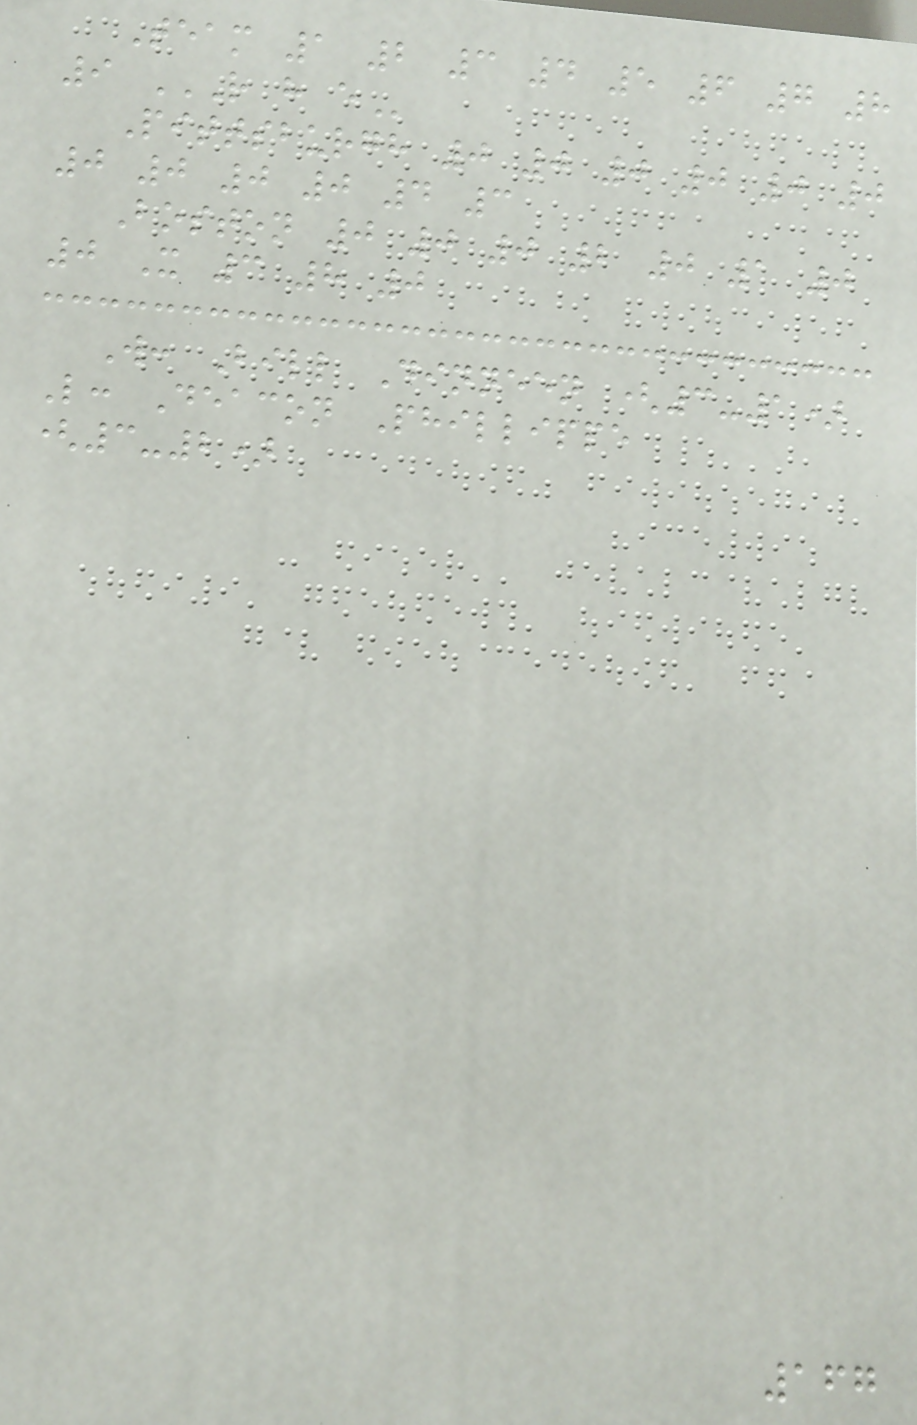Team 1 2 3 4 5 6 7 8
9 R H E
Pittsburgh 0 0 0 0 0 0
0 0 0 0 4 3
Boston 0 0 0 2 0 1 0
0 X 3 8 0
W: Bill Dinneen (3-1)
L: Deacon Phillippe
(3-2)
167
